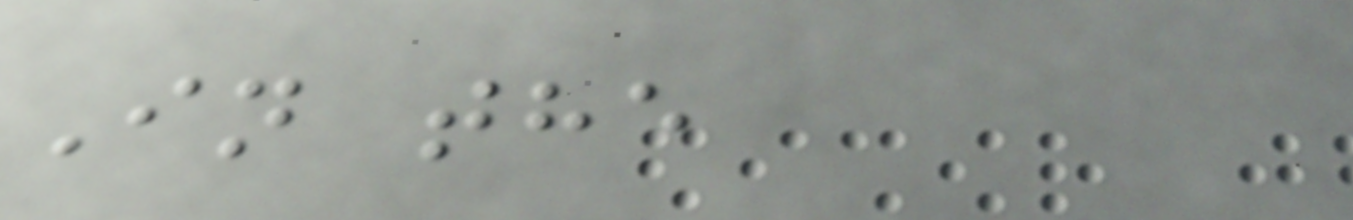In the
